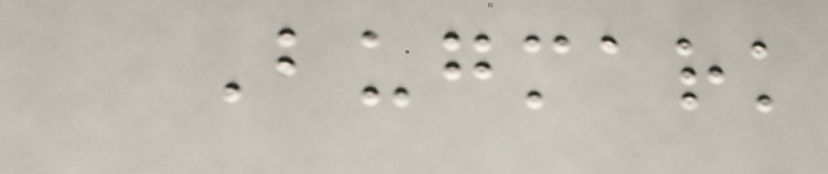Bugmark
